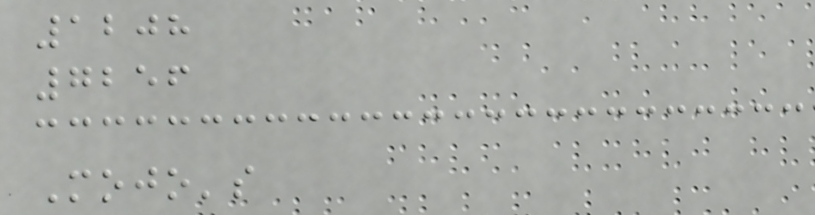1208
7256
Mojo's
